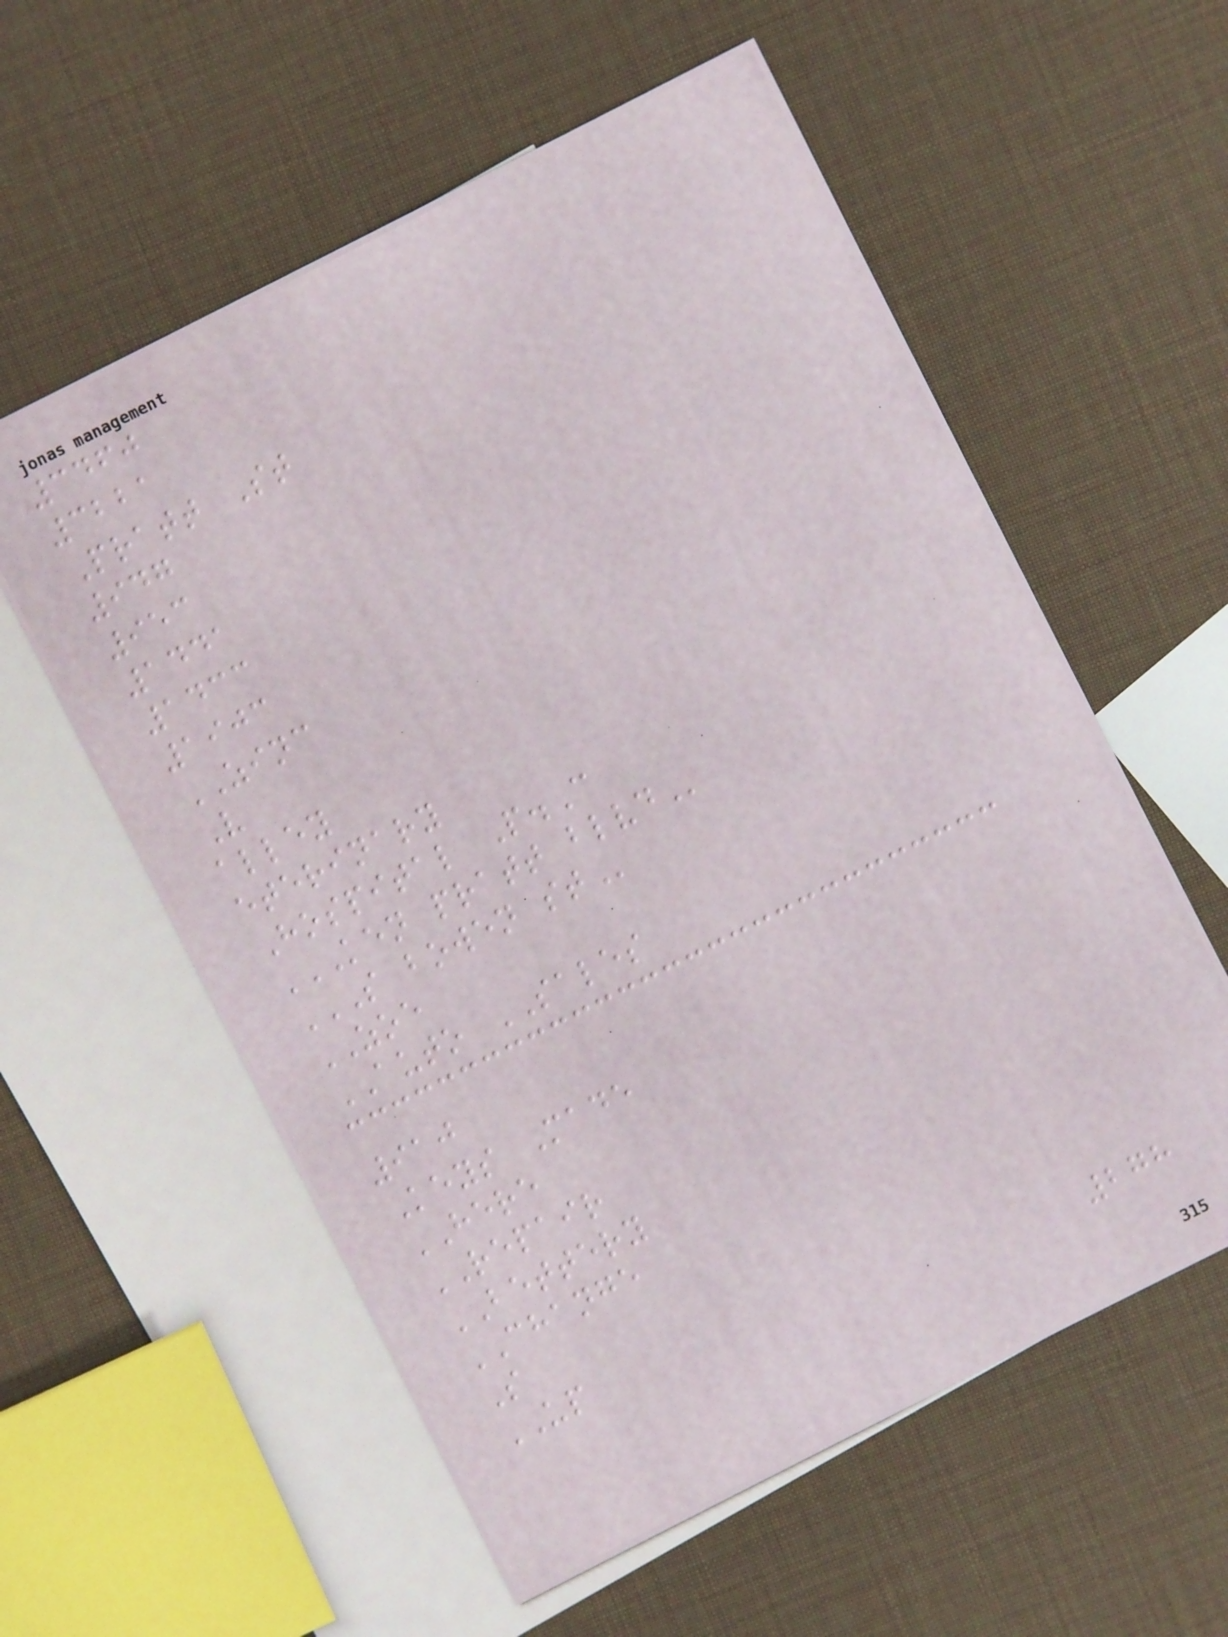3460
3221
Pratt St
947
953
1441
1433
1903
ZINC
V
alley
eterinary
Hospital P.C
KEN PRATT BLVD
S BOWEN ST
ZOE
AUTO SALES
910
Keys Made
HERE
REPAIR
BETTERY
CHANGE
S
UP
278
